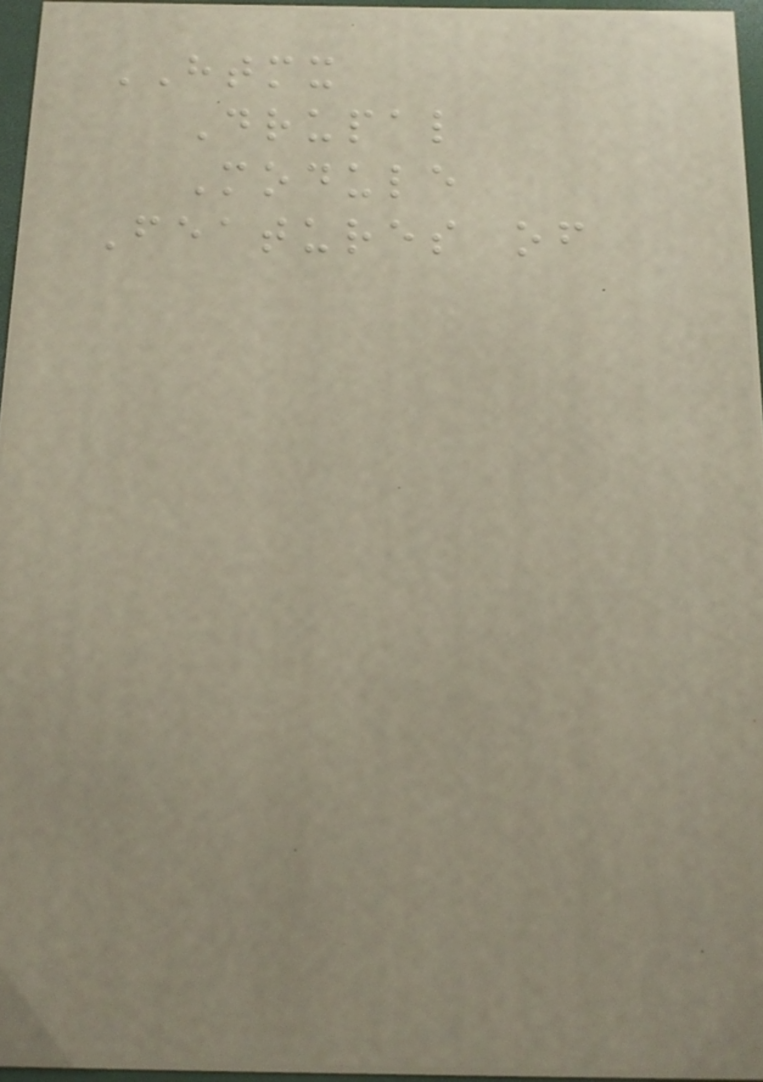HTMX
Drupal
Module
Features of
